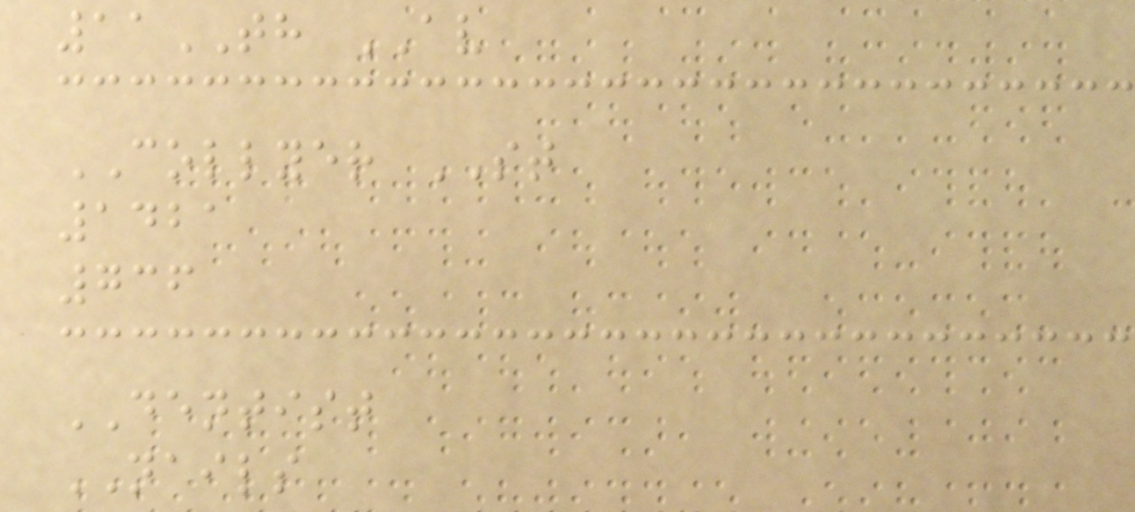11TH AV
COLLYER ST
1421
736
DENTIST
NAILS
